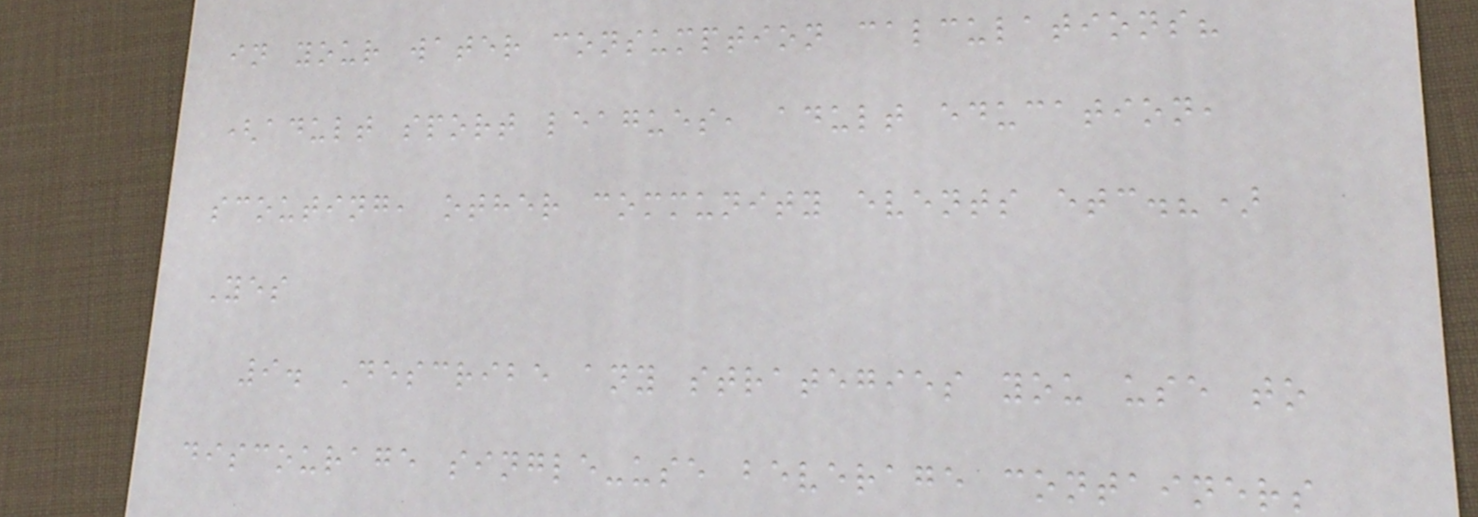in your water consumption calculations?
(adult sport leagues, adult education,
scouting, other community events etc.?)
Yes
9. Describe any strategies you use to
discourage single-use beverage containers
